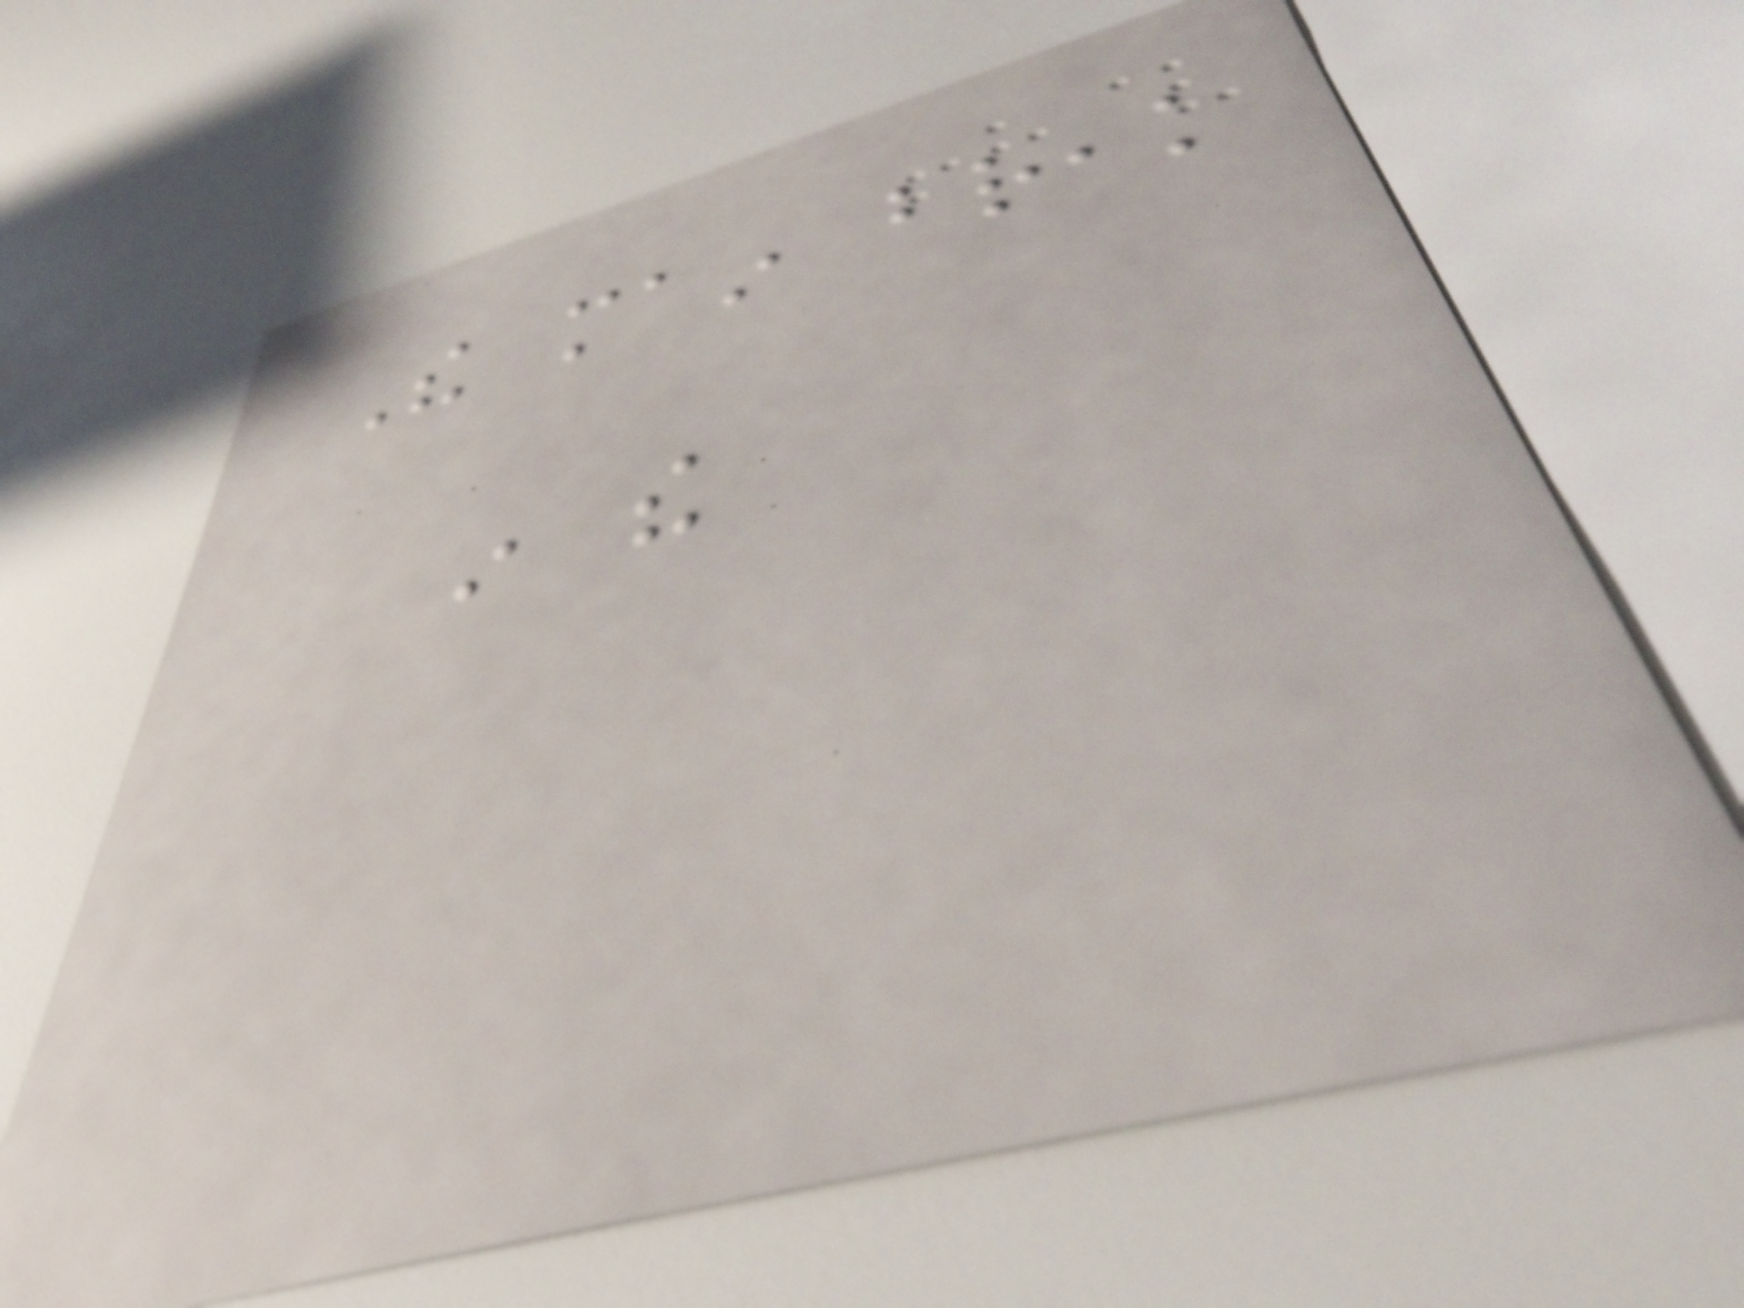The main break
in the
